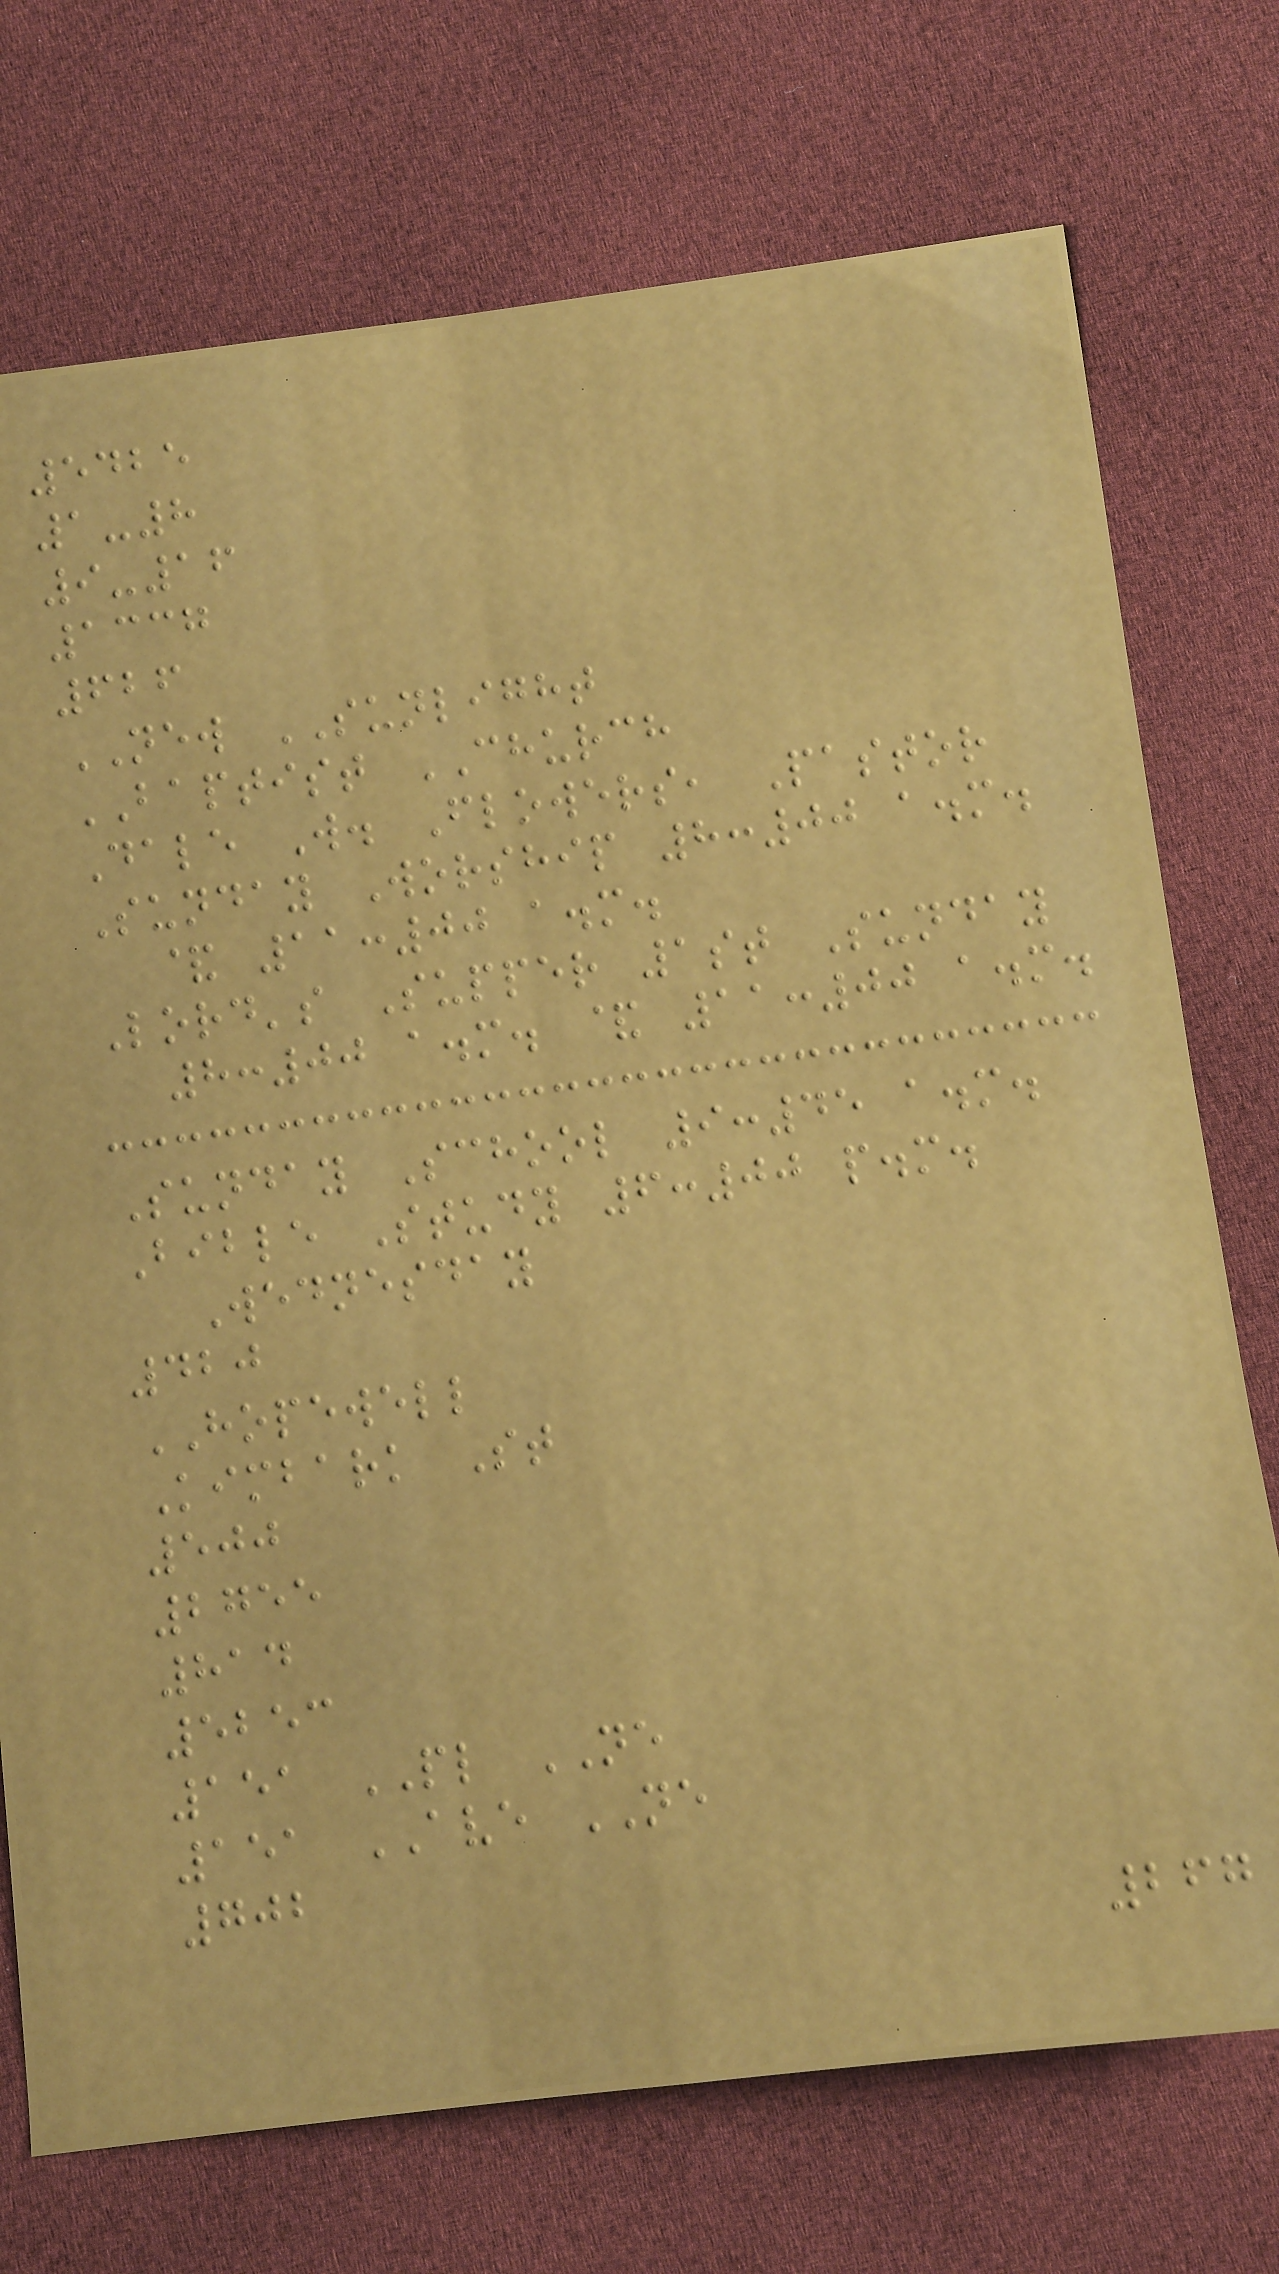5425
1-8
9-16
1337
626
NEW SUNLIGHT
BAPTIST CHURCH
Dale W. Flowers, Pastor
Sunday Worship 8:00 a.m.
& 11:00 a.m.
Lord's Supper 1st Sunday
8:00 a.m. & 11:00 a.m.
Sunday School 9:45 a.m.
Bible Study 6:00 p.m.
Wednesday
420
HOPEWELL
Kimbark St
500
2755
814
5253
151 PL NE
151 AVE NE
702
267
